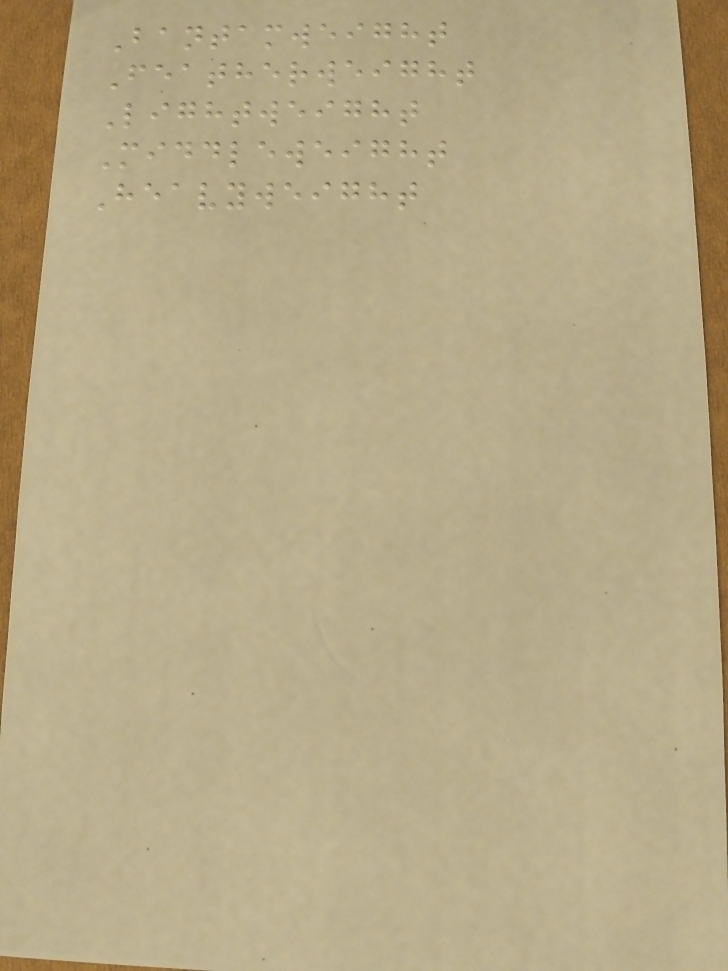Bantamweight
Featherweight
Lightweight
Middleweight
Heavyweight
